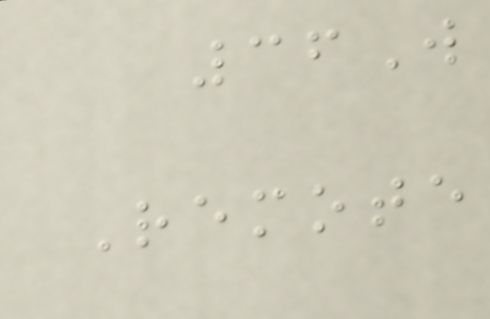36W
Remote
